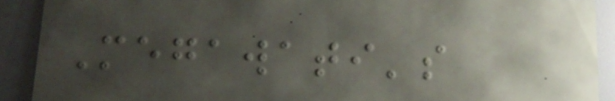Megawati's
